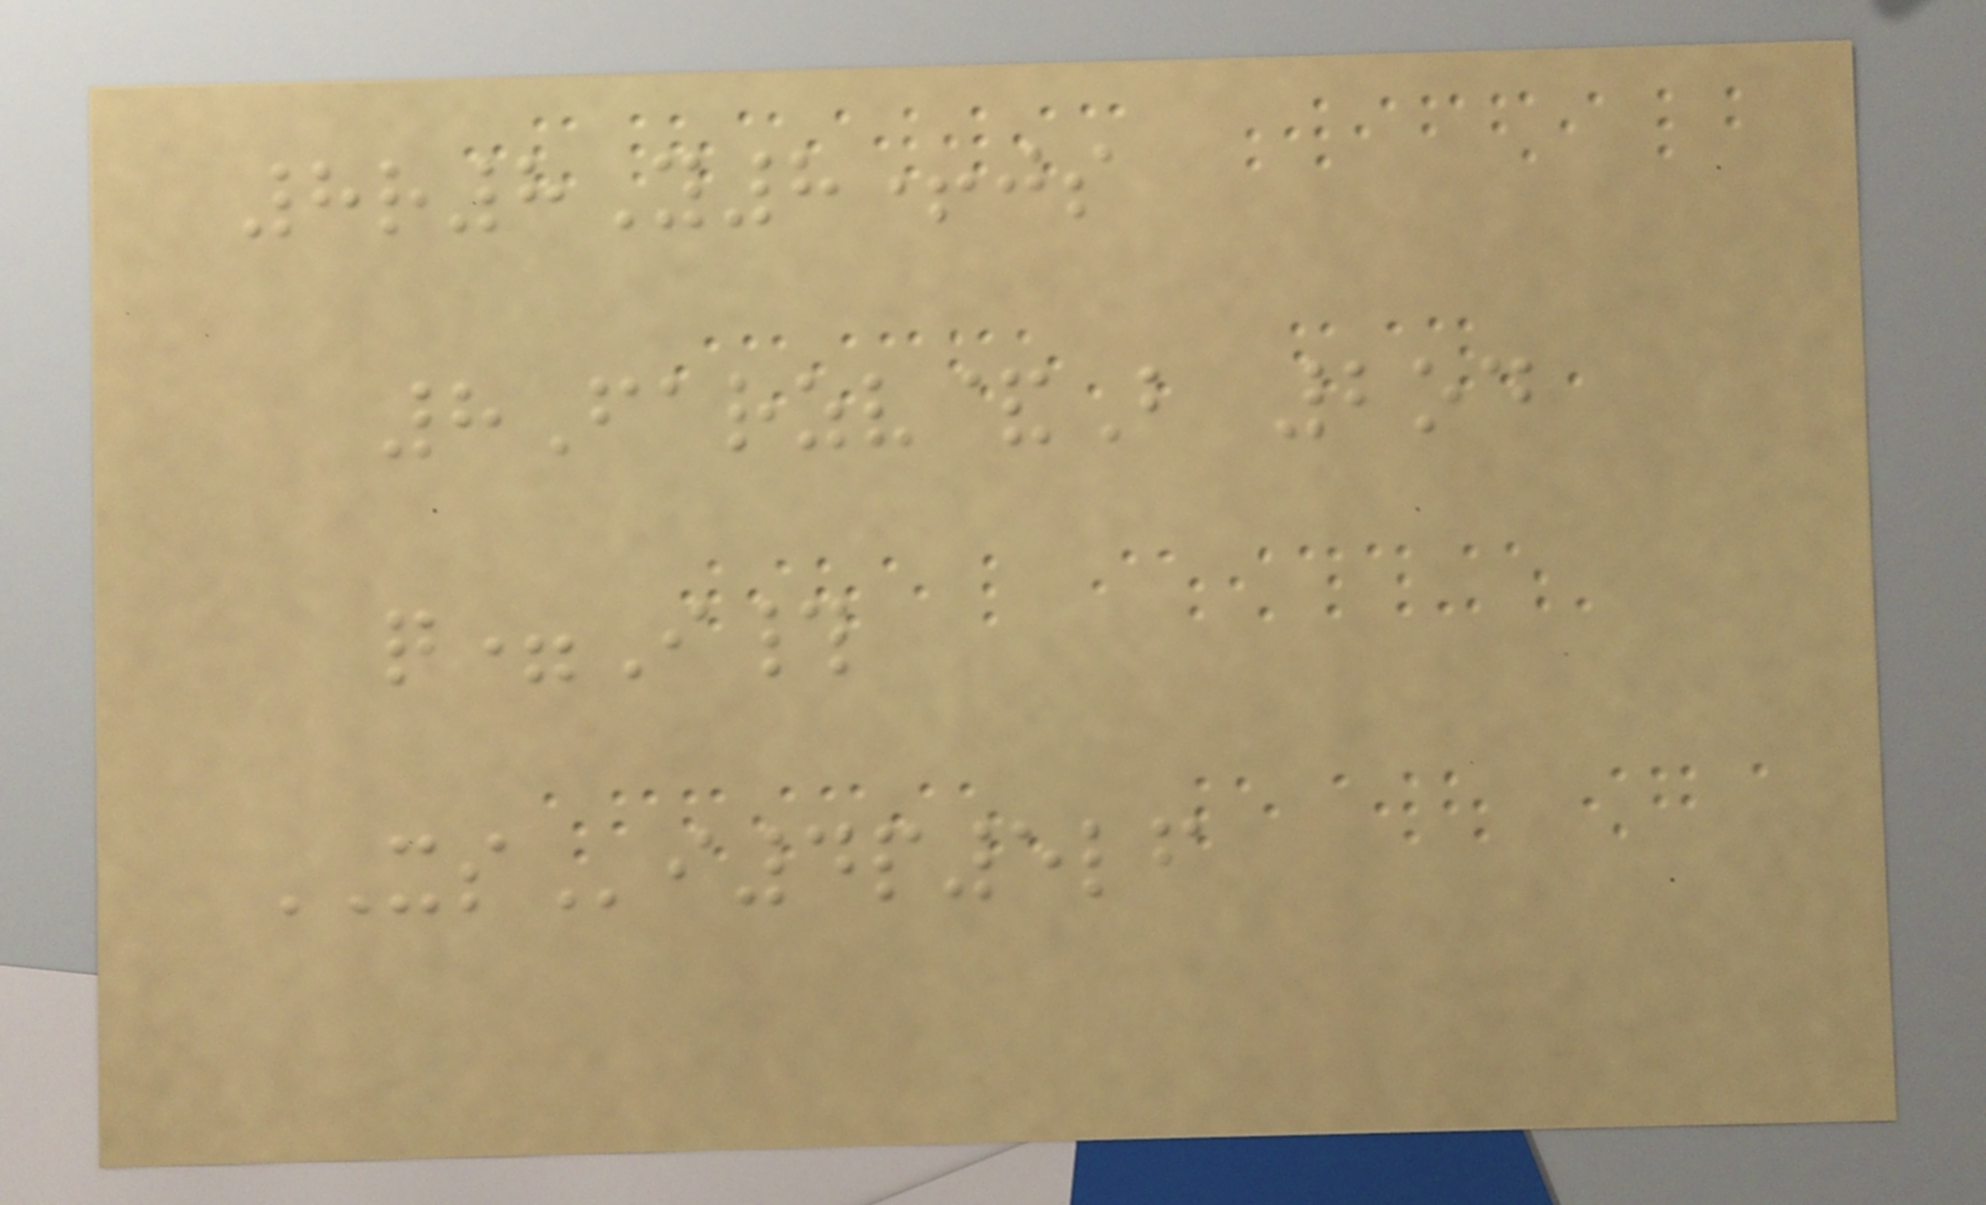8r8Y8+js
8Farzv&B 2od
q=I#
XSi4p5lf
